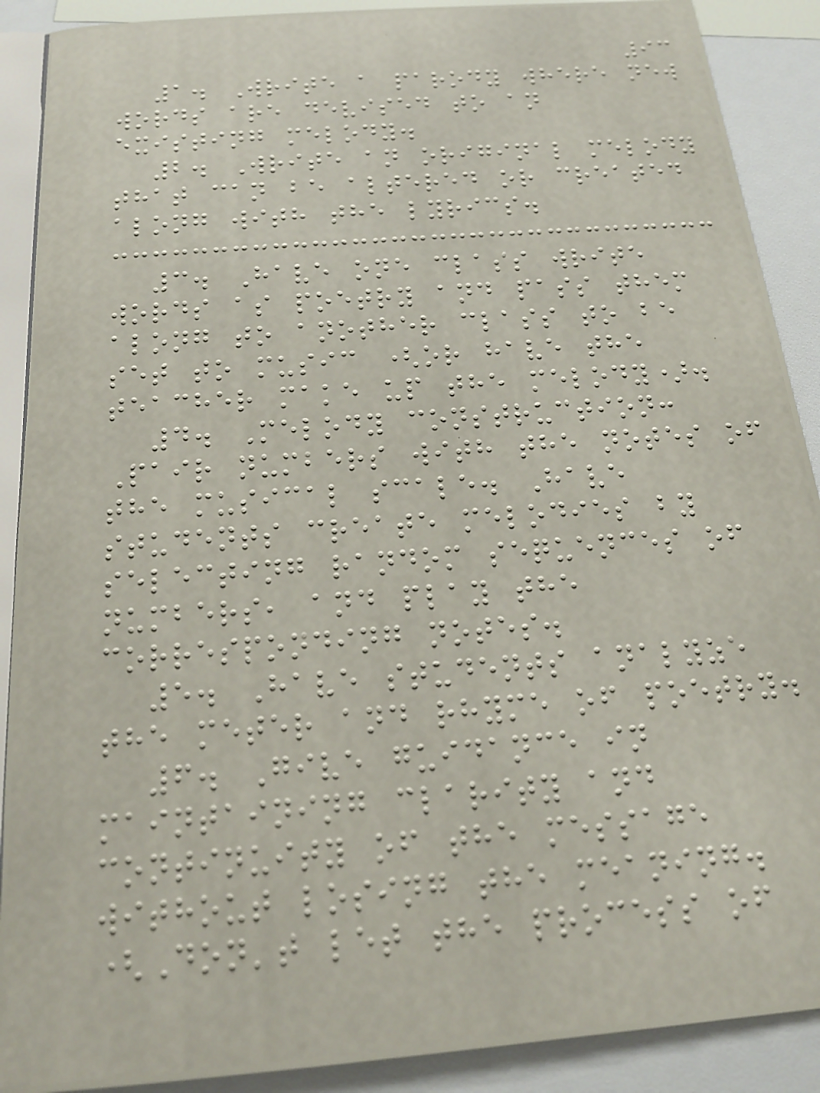93
1. Write a parody where new
words are devised to an
existing melody.
2. Write an original melody
that can be altered or created
along with the lyrics.
3. Have one class write
words as poetry and pass them
along to another class to be
set to music (or have the
teacher make up the melody).
4. Melody construction:
Pair numbers with the notes of
the musical scale. Have
students create melodies by
selecting random sequences of
numbers, and play the
corresponding notes.
5. Have students analyze
the meter and rhyme of poetry.
6. Give guidance in
maintaining clarity and
continuity of the message
without losing the meaning.
(Don't let the process of
